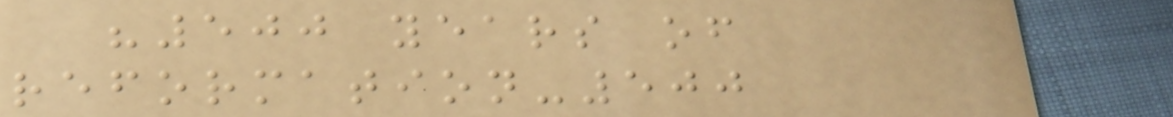"500 years of
reformation-500
